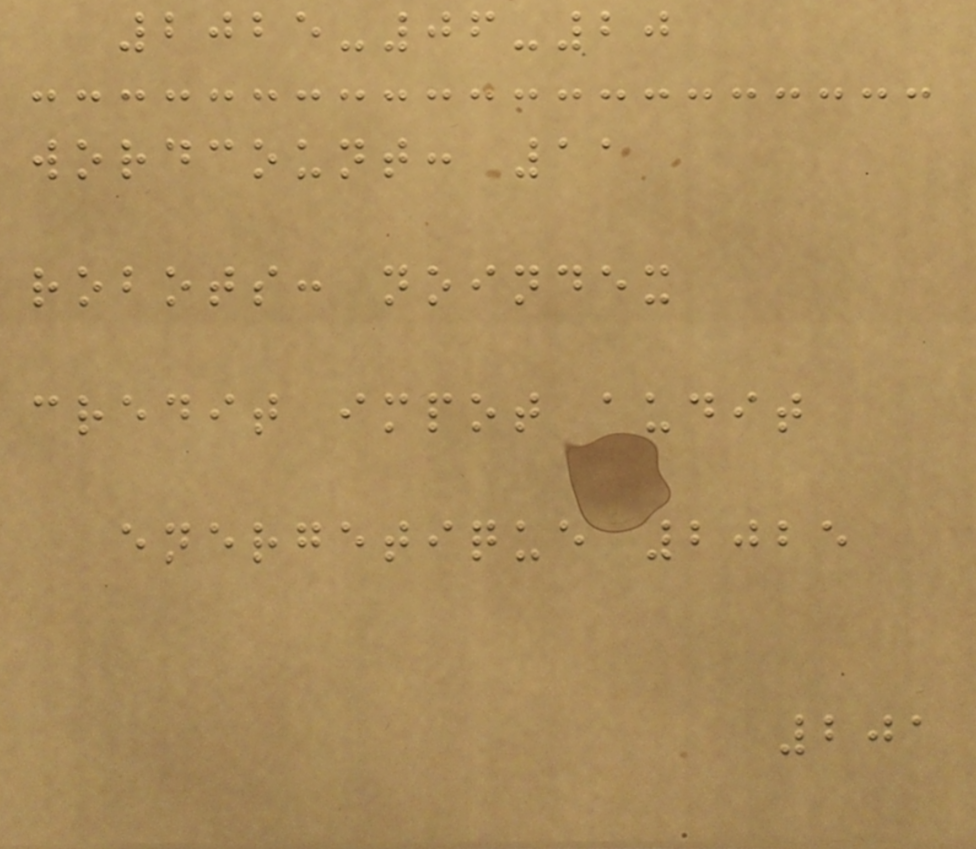2025-06-20
wordcount: 11
robots: noindex
credit impot audit
energetique 2025
201
